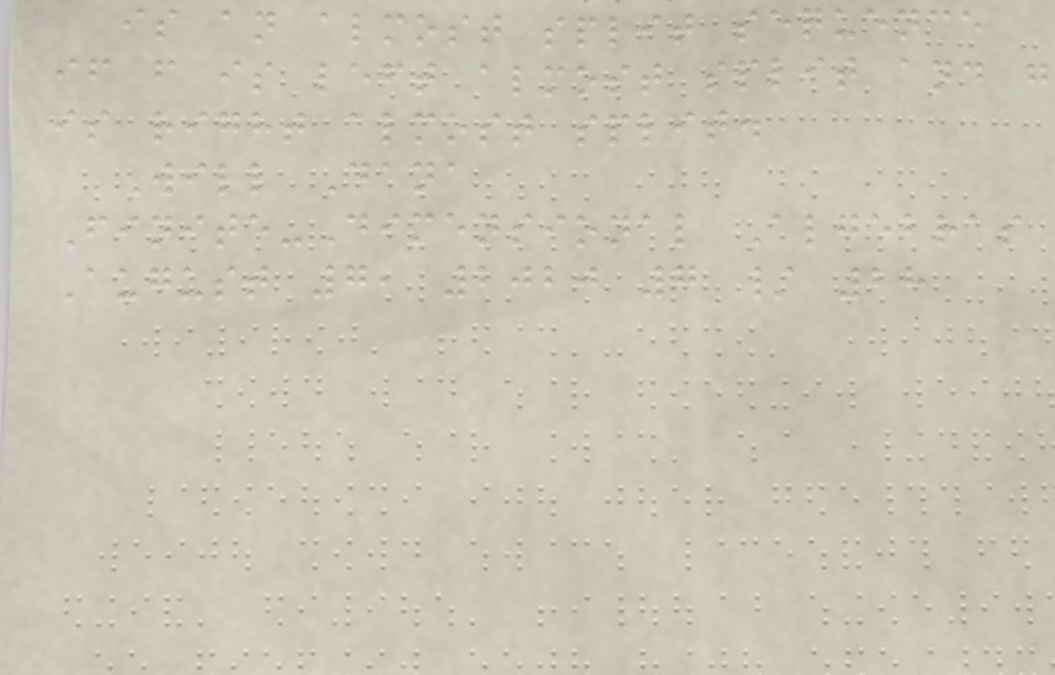is an almost split sequence
if f is left almost split and g
is right almost split.
Will Dana
Finite-Dimensional Algebras
August 7, 2020 7 / 28
